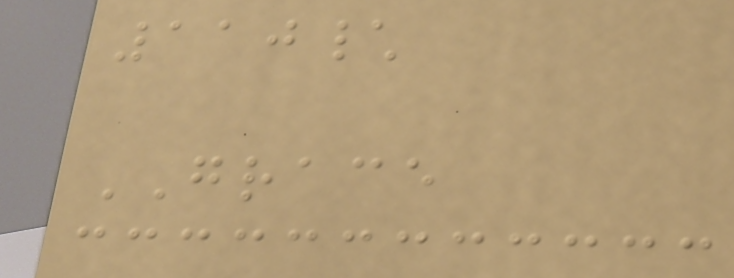110\
GRACE
